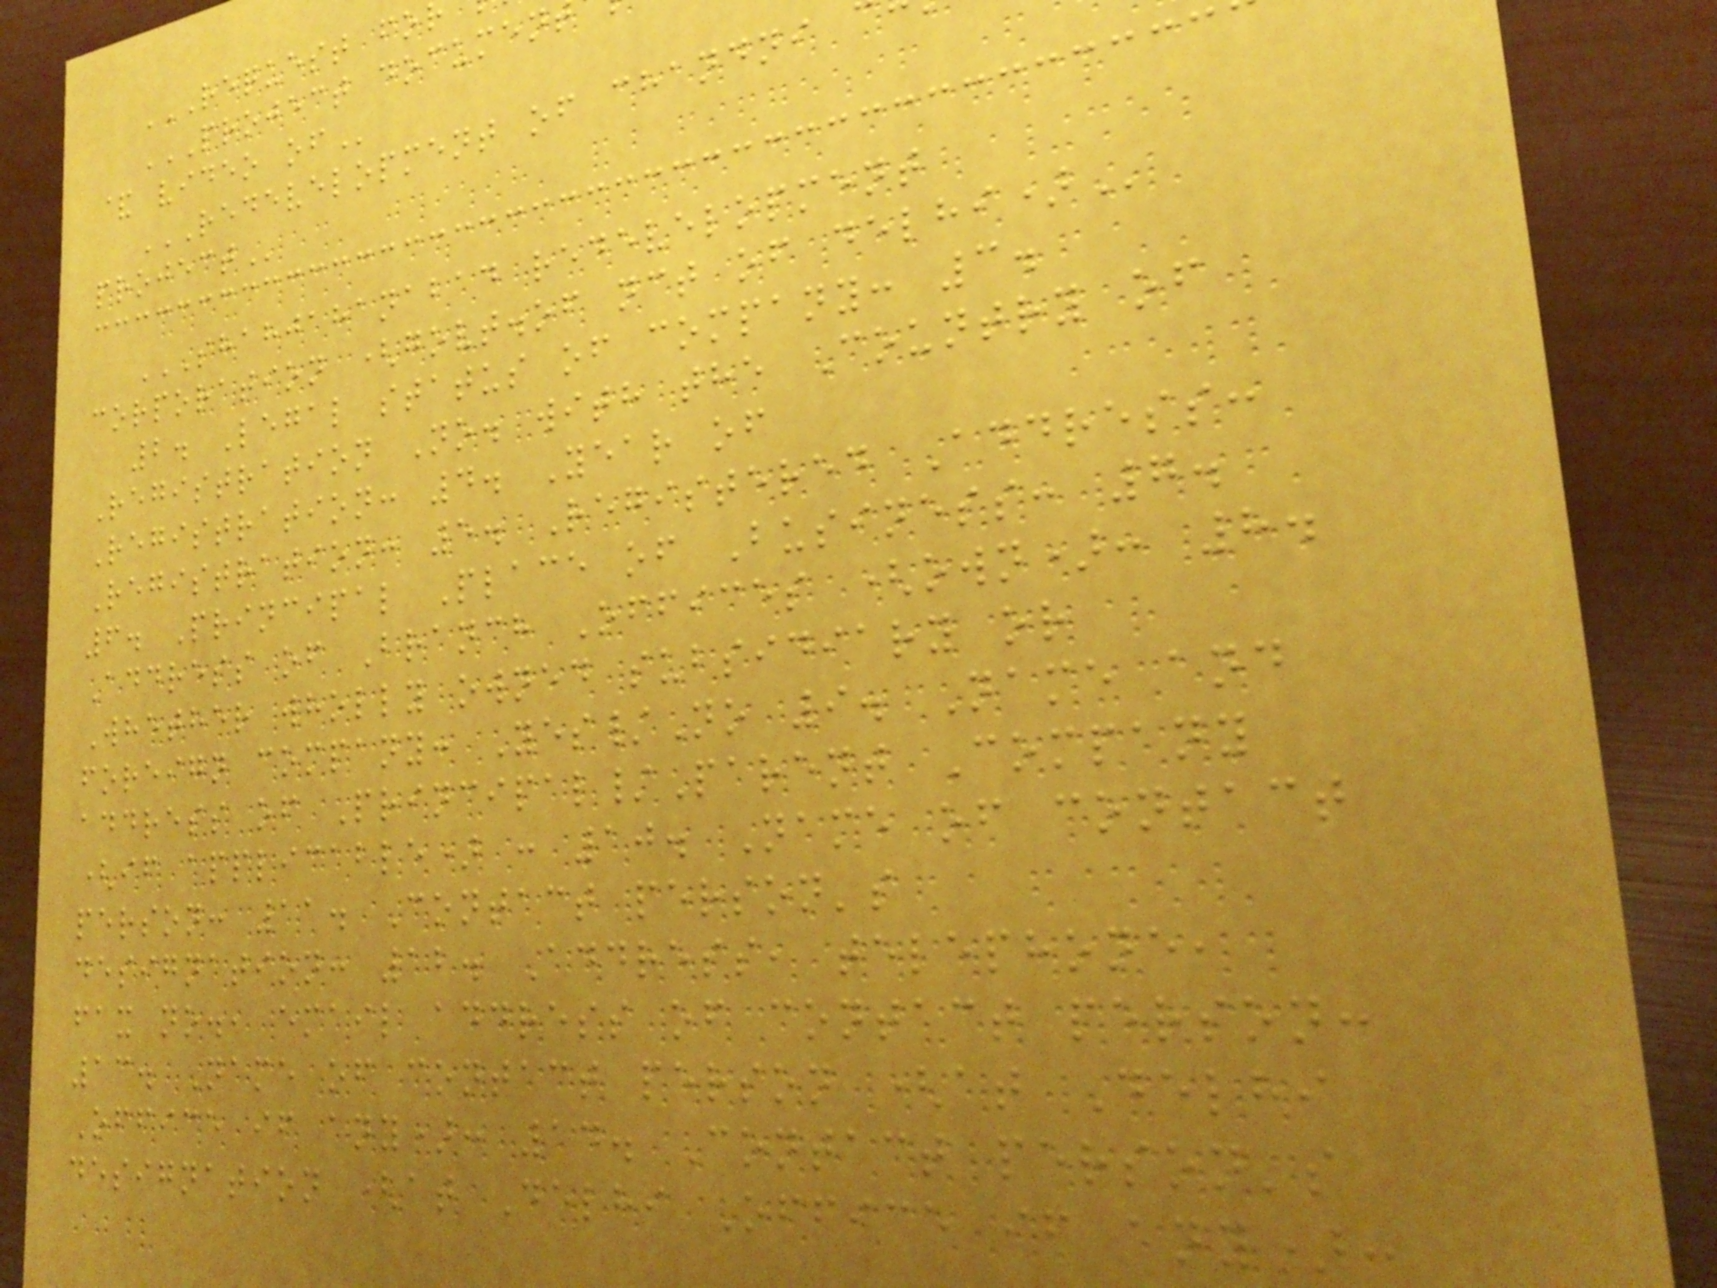& video
SHAHJAHANABAD REDEVELOPMENT
corporation (govt.of nct of
2. Legal status of company: 3.
Registration No. with the Country of
Registration: 4. Year of
Registration: 5. Registered Address:
6. Principal Place of Business: 7.
Address of Branch Offices (own): 8.
Whether wholly owned subsidiary or
foreign company: Yes/No 9. Name and
address of Principal/Parent Company
(if applicable) : 10. Name of contact
person: 11. Contact person's
designation: 12. Address, telephone,
fax no., email address of contact person:
13. Name of contact person (at Delhi
Office if any): 14. Contact person's
designation (at Delhi Office if any):
